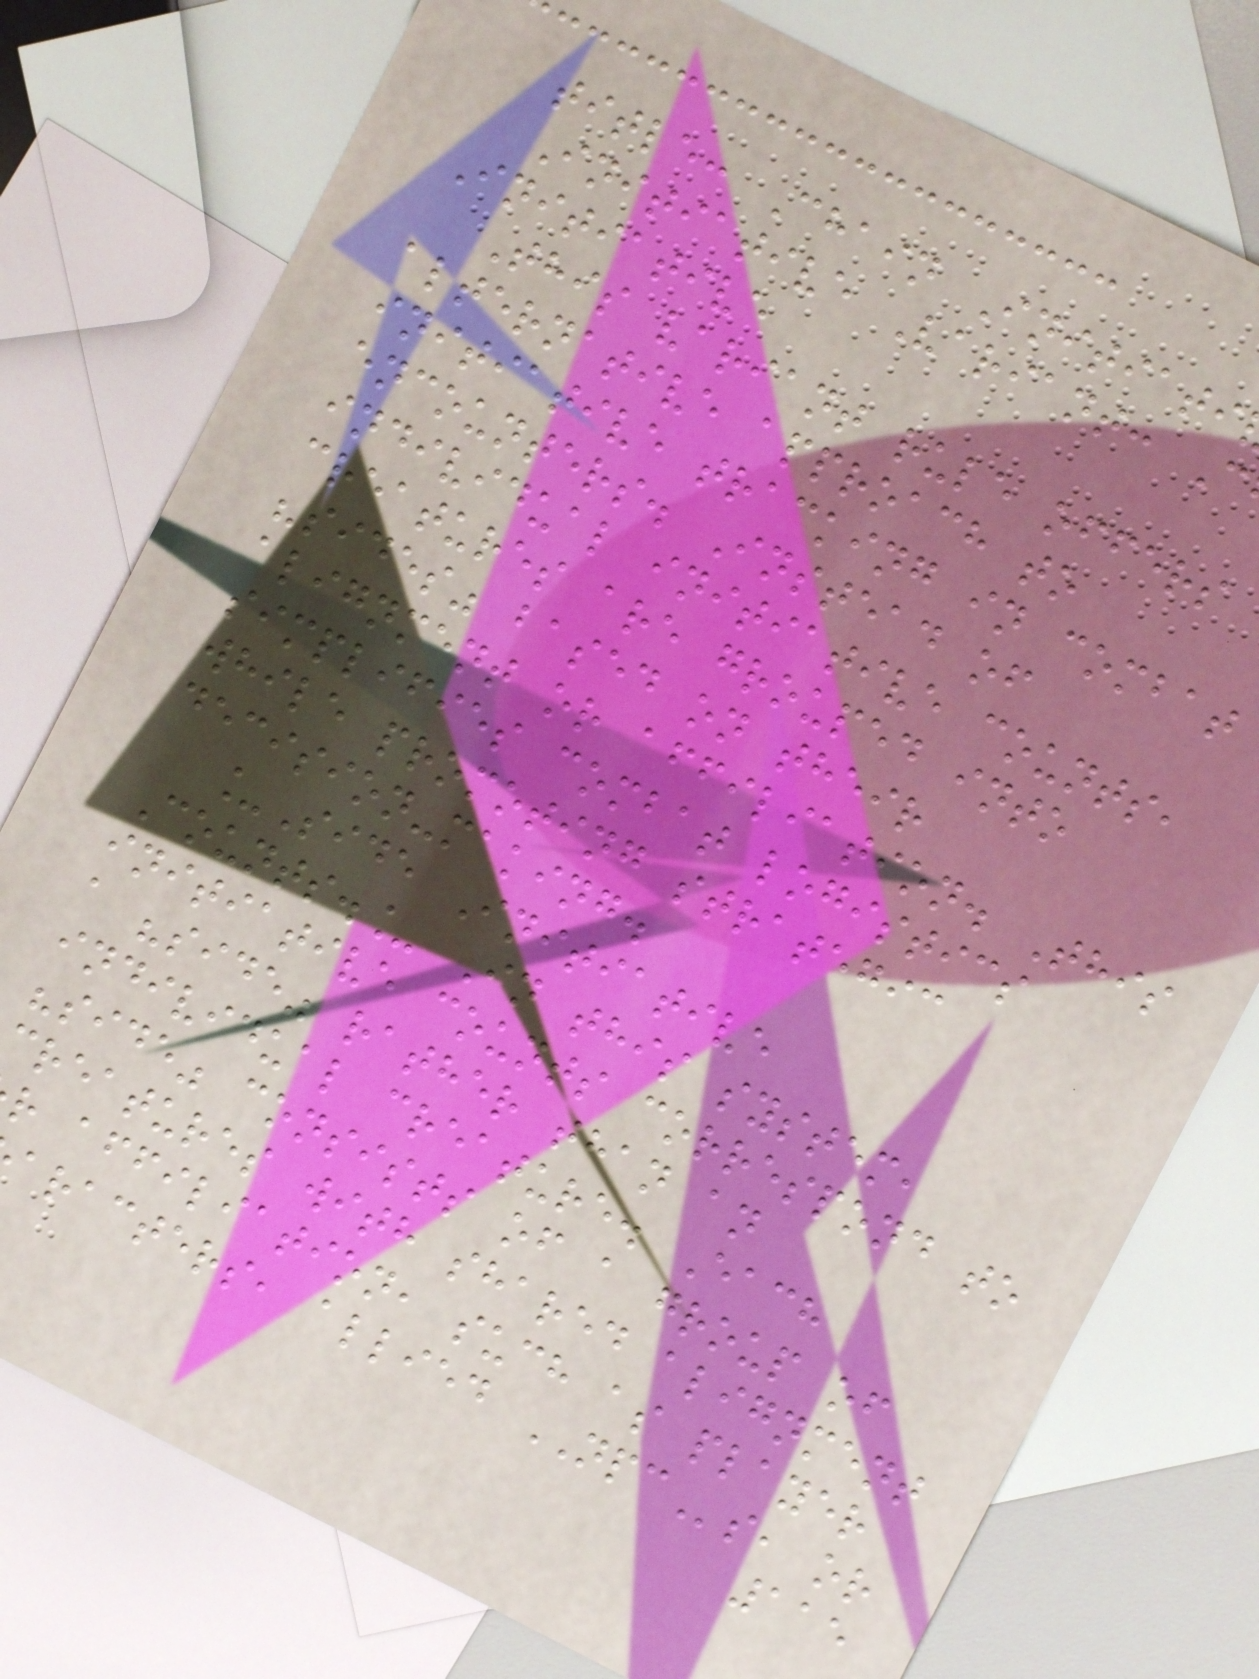title: Chain Initiati
Initiative Variant: C
Initiative
This variant rule offers
alternative approach to
initiative tracking in combat
encounters. Instead of
individual initiative counts,
creatures are grouped into
"sides" based on their
alignment or affiliation. This
simplifies combat logistics
while promoting strategic
decision-making.
_Side Initiative
Counts._ In this system,
initiative counts correspond to
a "side" rather than an
individual creature. Each
"side" consists of a group of
creatures with shared alignment
r affiliation, such as player
aracters, allied NPCs, or
115
